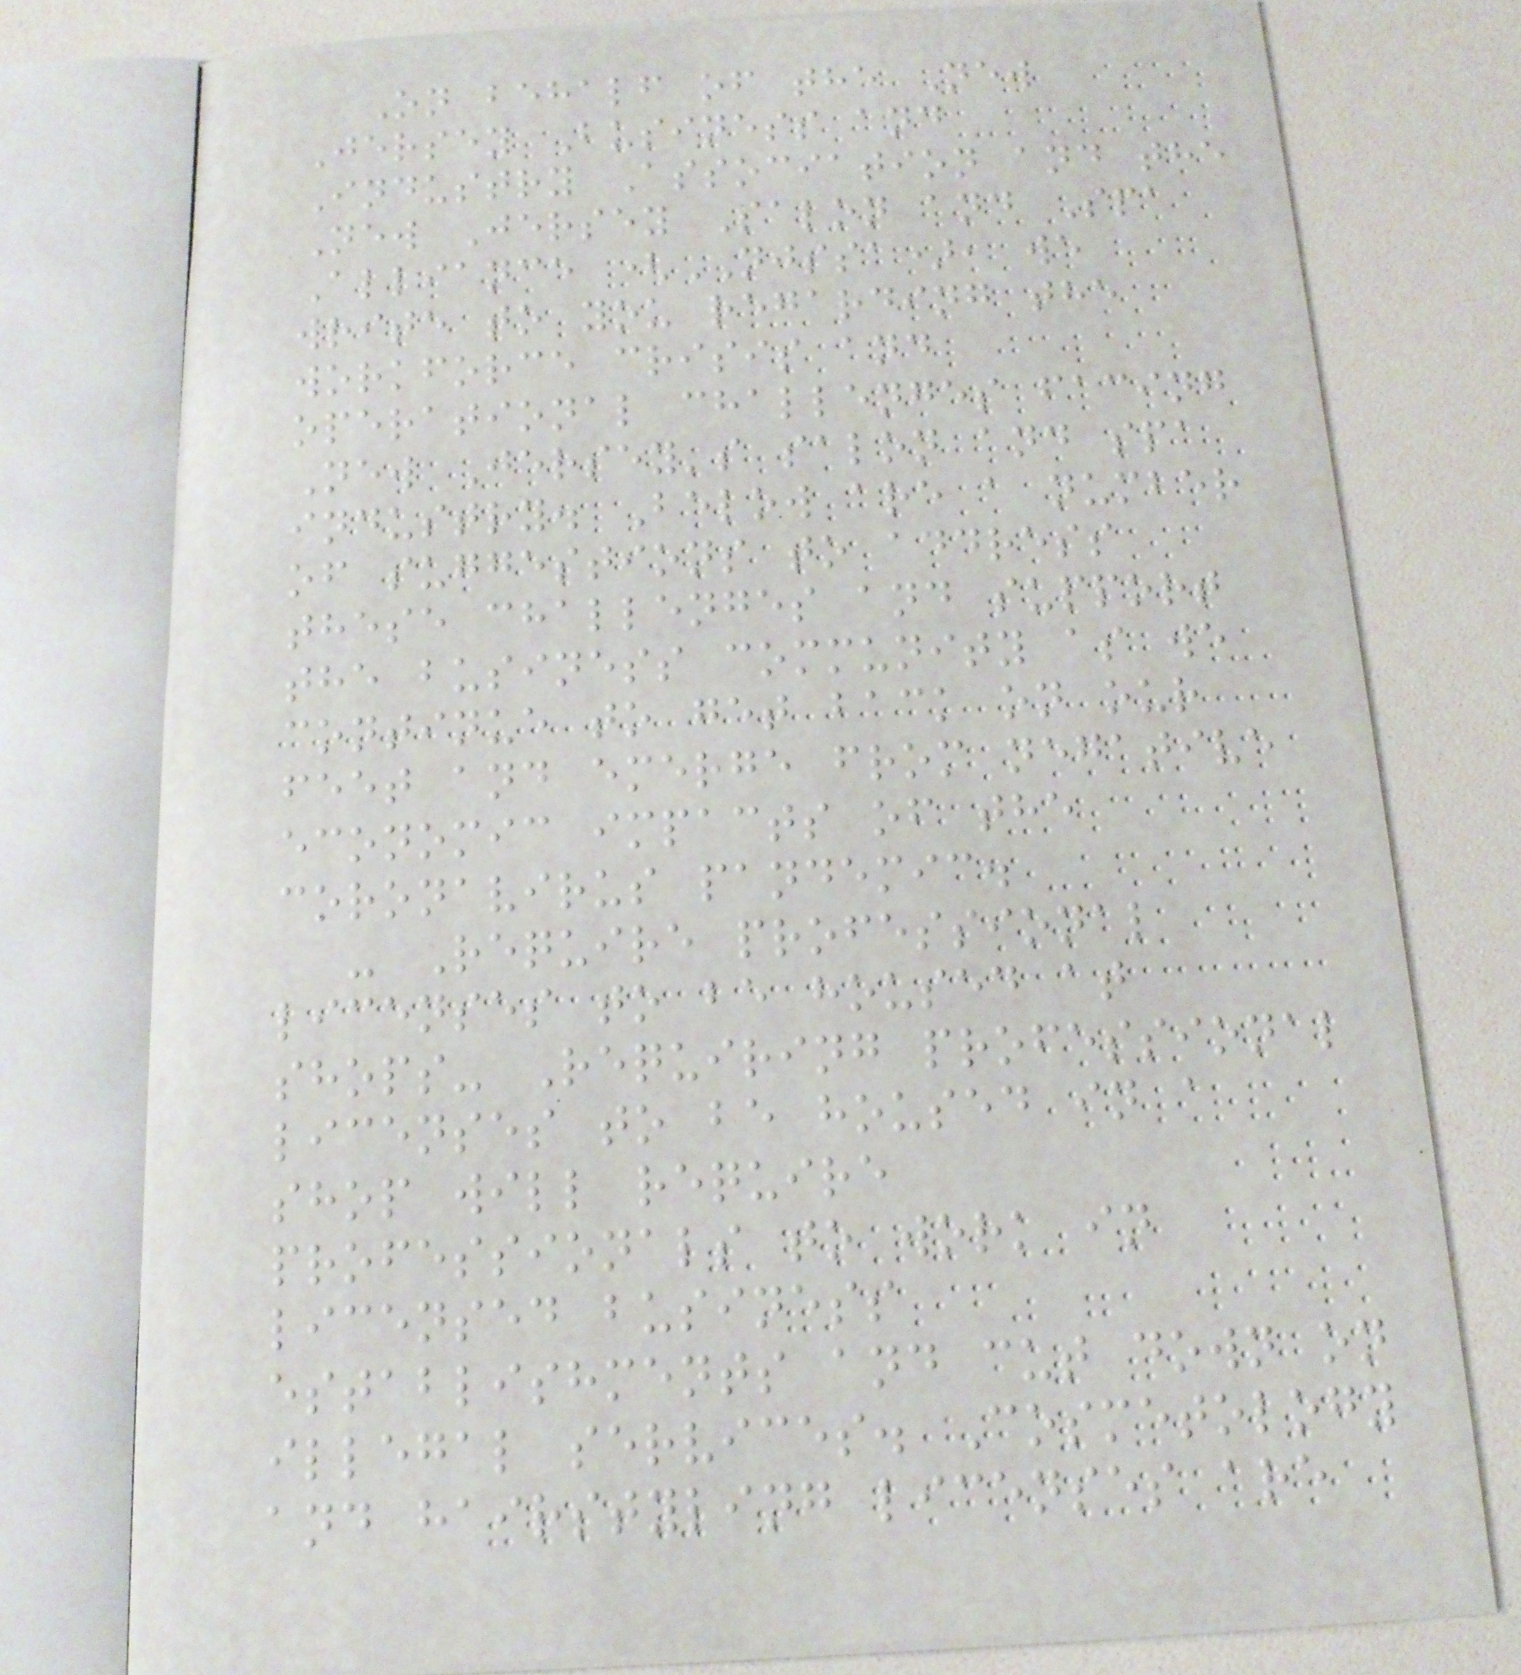On behalf of the New
Jersey Business and
Industry Association and the
New Jersey Salon and Spa
Alliance (NJSSA), we
write to you regarding the
workforce crisis and
operational challenges facing
New Jersey's salon and spa
industry. Below are a number
of suggestions to address
these challenges and support
the business community as we
continue to get back on our
feet and emerge from negative
economic impacts of the
coronavirus pandemic.
- Require professional
licenses to be housed at
shops- Requiring professional
licenses to be housed in a
shop will require
professionals to work in
licensed business
establishments and cut down on
illegal services. Cosmetology
and hairstyling licenses are
